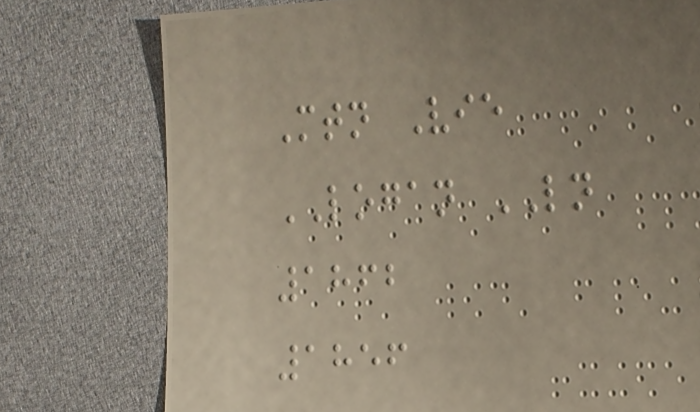Mtn Vie
LOGAN LN
1862
1856
